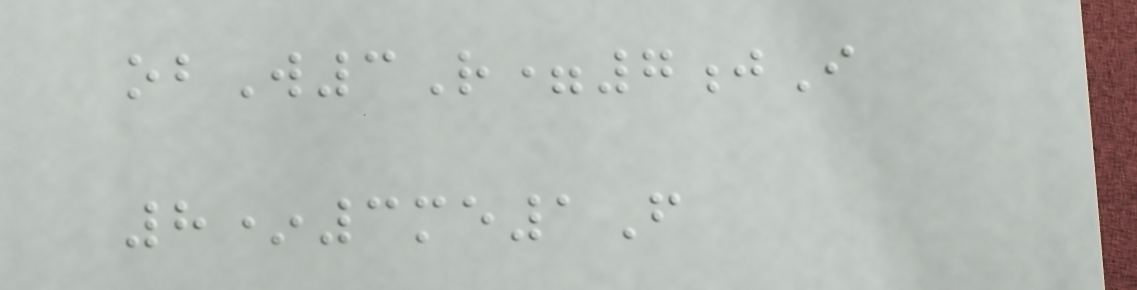obW3R=7jI
8*3me1F
